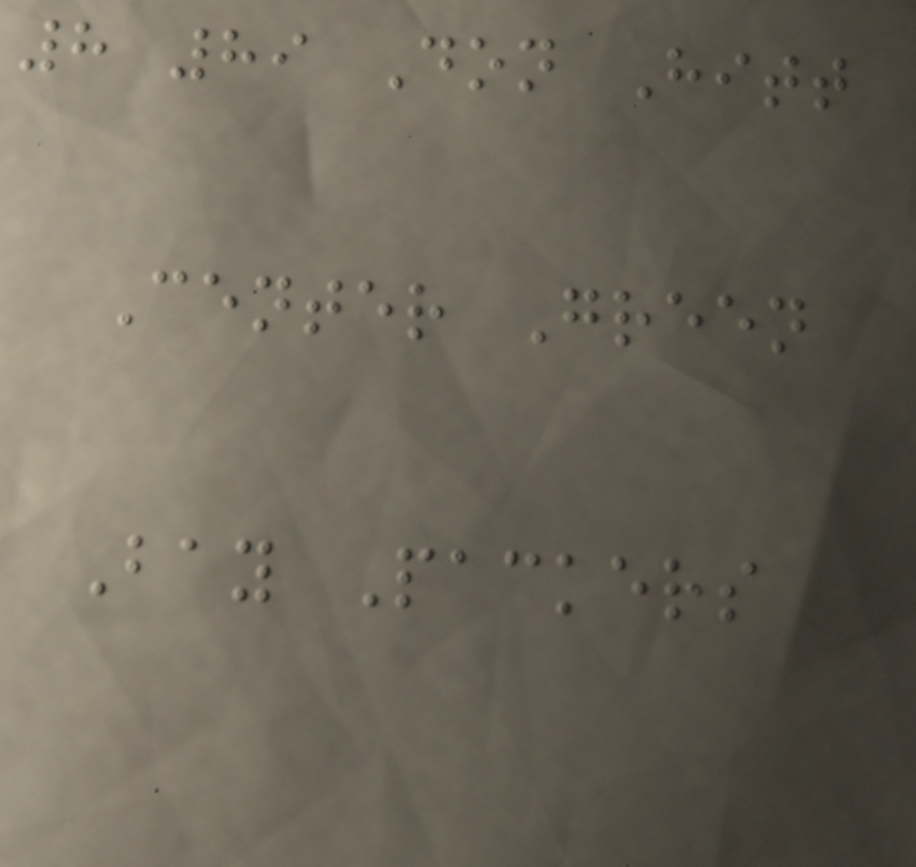8 89 Don Hitt
Center Green
Bay Packers
